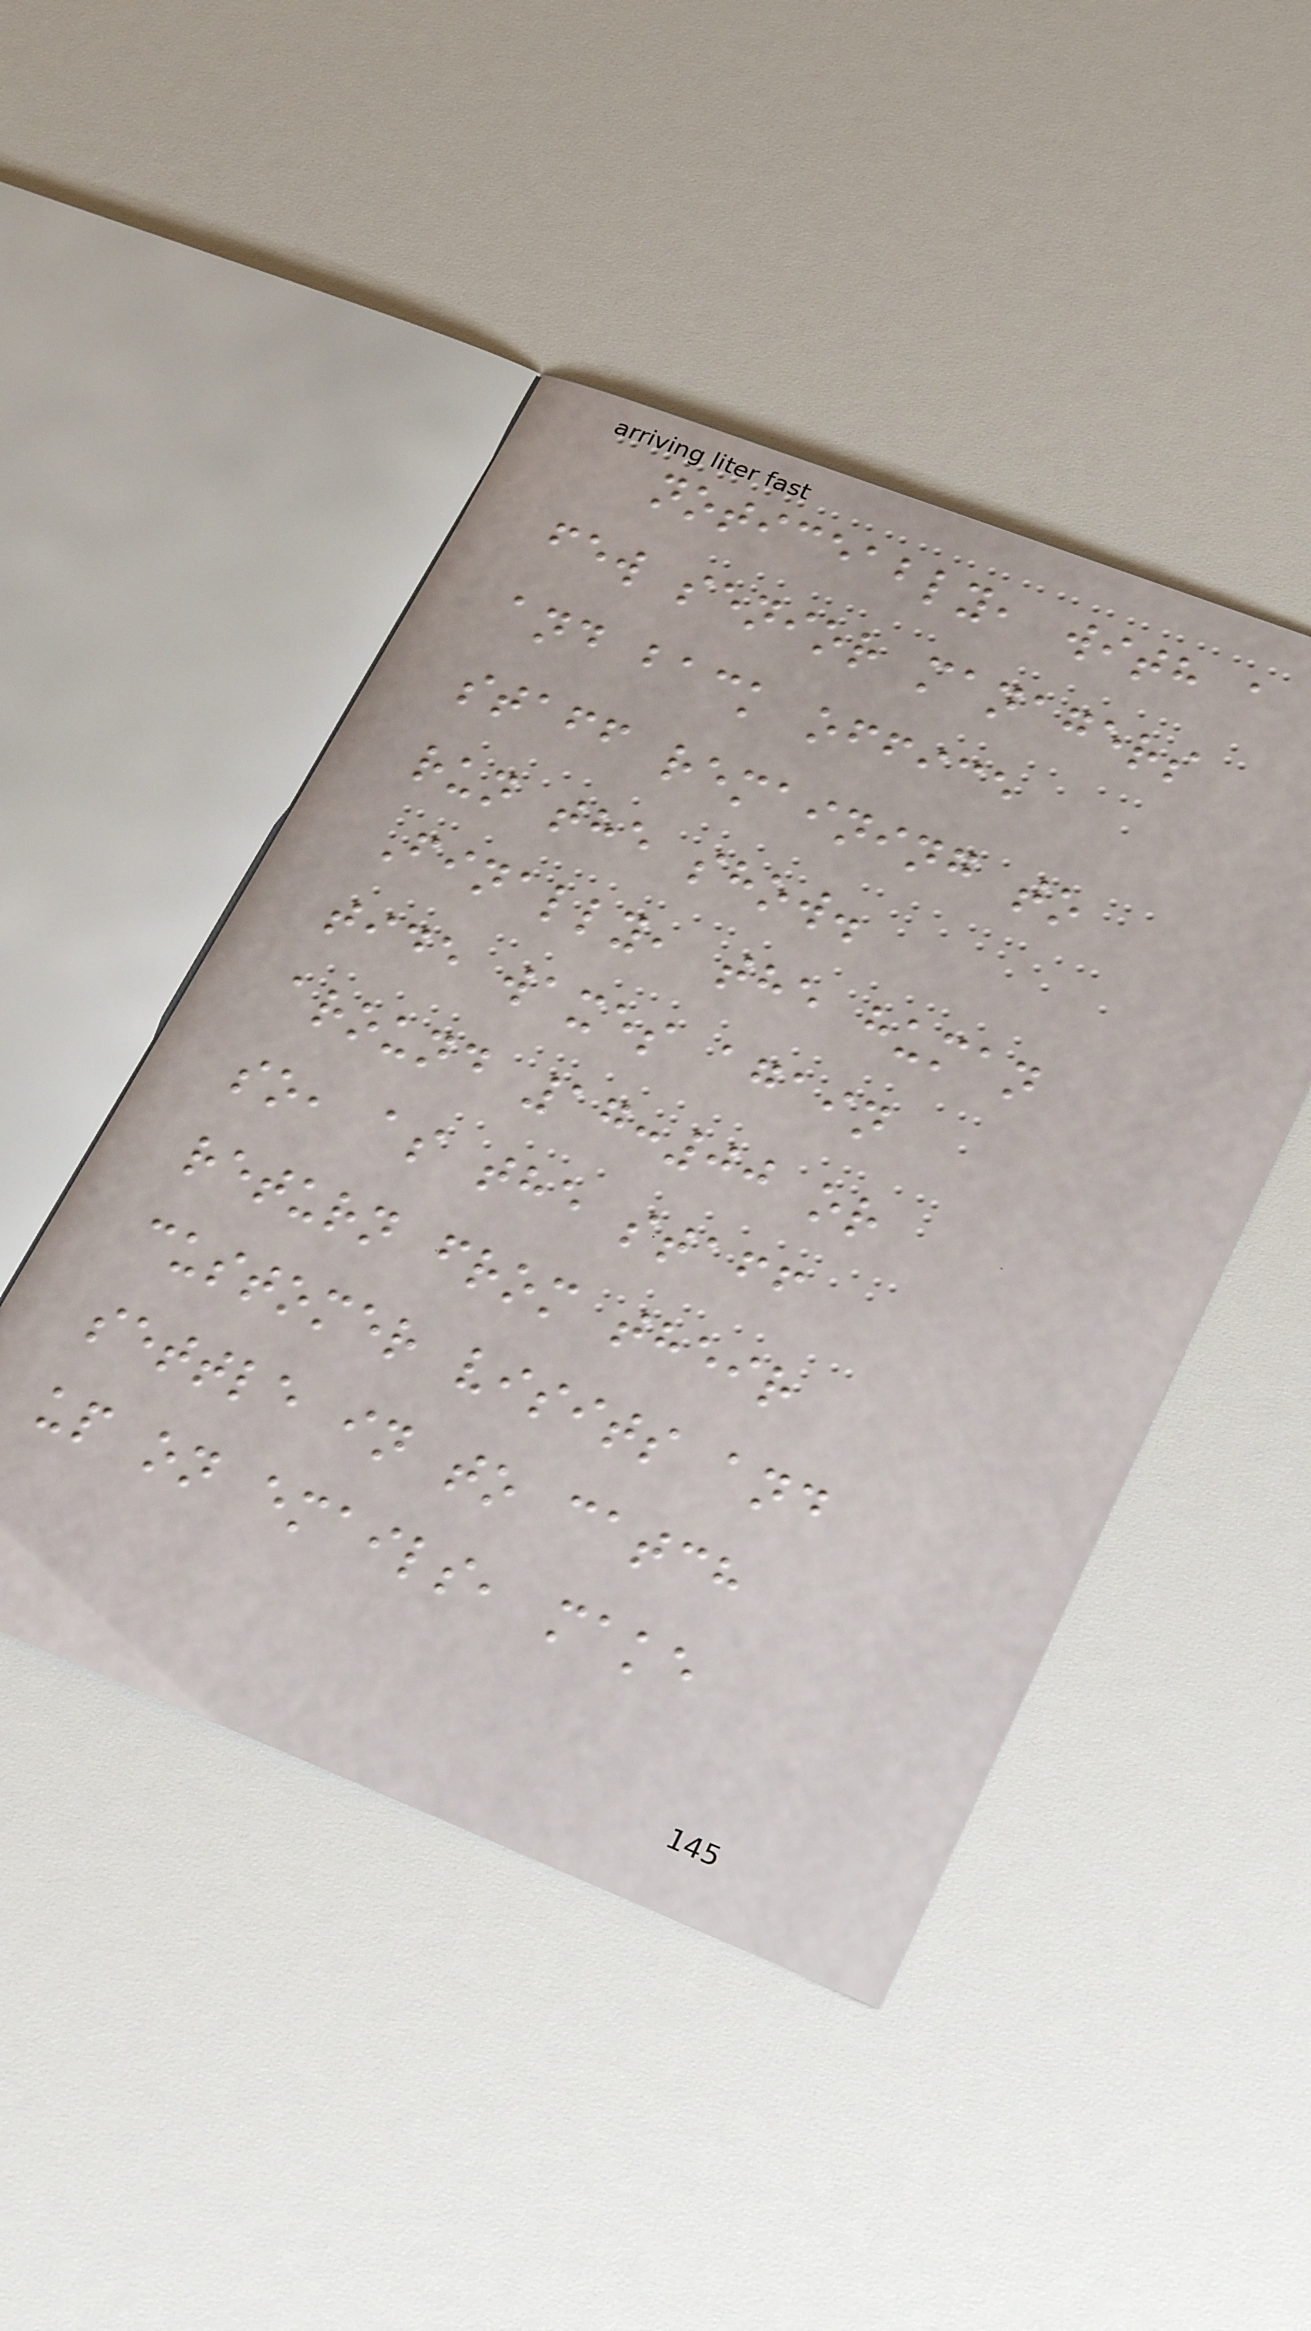noticeably, with a
few senior managers
and back office
staff remaining to
run the show.
Finally, the human
tide waxes again
around 17:00 or
so, as the staff
return from their
customer visits and
settle in to catch
up on emails, make
